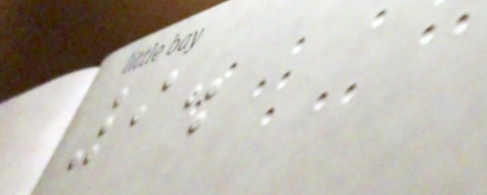9.
